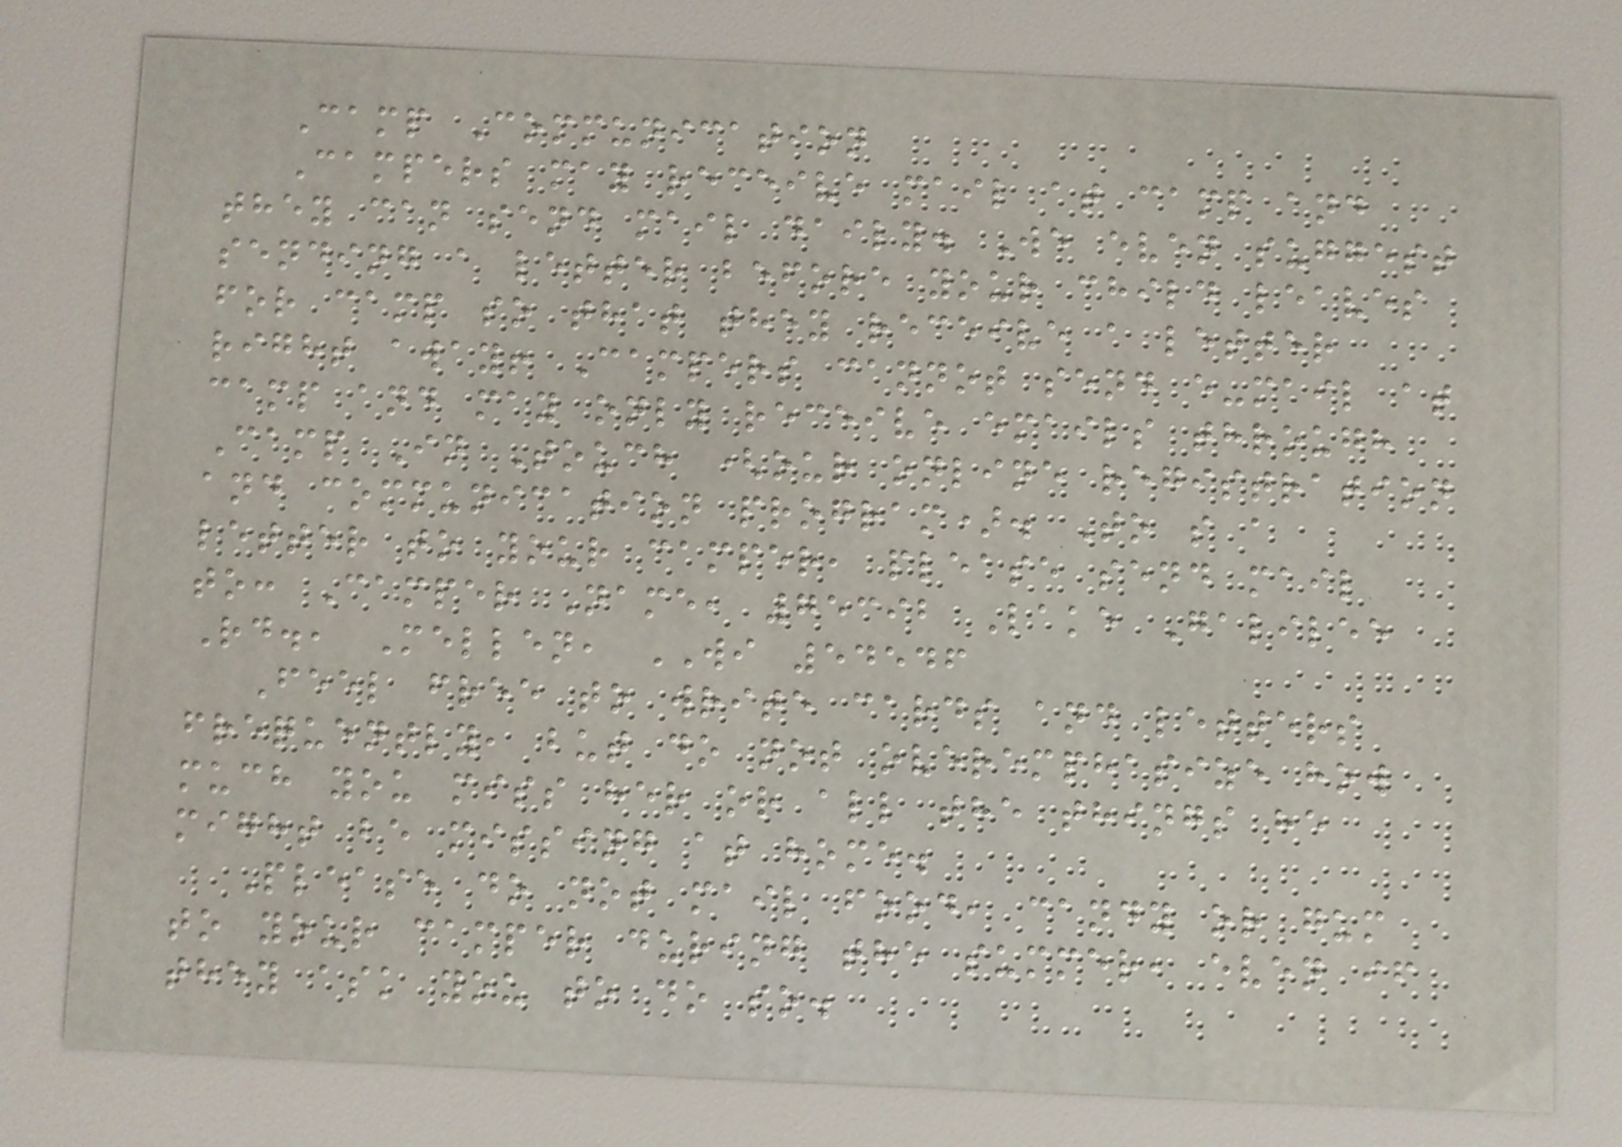Camp Communication
Campers may receive mail at camp and
they can send mail daily. We even suggest
sending a letter before your child leaves
for camp so that they receive a letter
right away! Campers cannot send e-mail at
camp and may only receive emails through
Camp In Touch (our online registration
and communication program). To s a
letter to your camper, please send mail
to: Camper Name, 75392 Lake Galilee
Rd., Mellen, WI 54546
Feel free to write cards and letters
frequently, but do not overemphasize how
much you miss her or all the things he
might be missing at home.
Please do not mail food, candy or gum
to your camper during the summer, even if
they ask you to do so.
